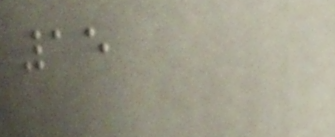15
